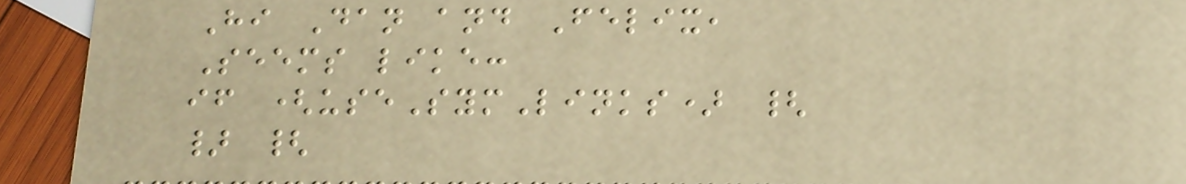Hi Dan and Felix,
Seems like:
if (useSymLinks) {
} {
